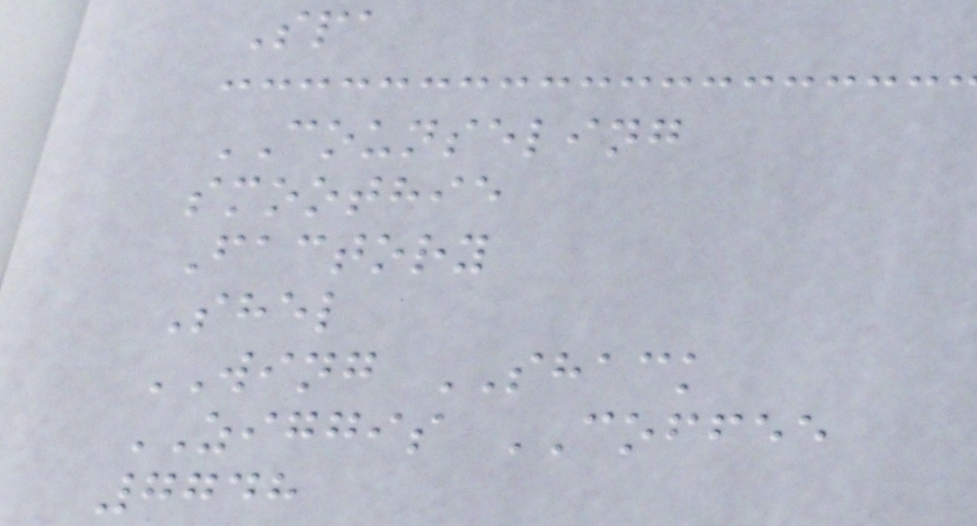Spa
COUNSELING
smoothie
Factory
Shel
WING SHACK
ZIGGIS COFFEE
7748
